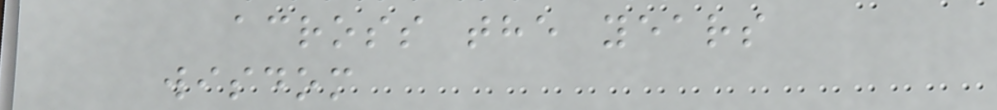across the years
wisdom
